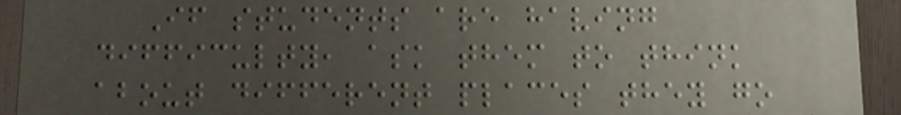If students are having
difficulty, ask them to think
about different places they go
